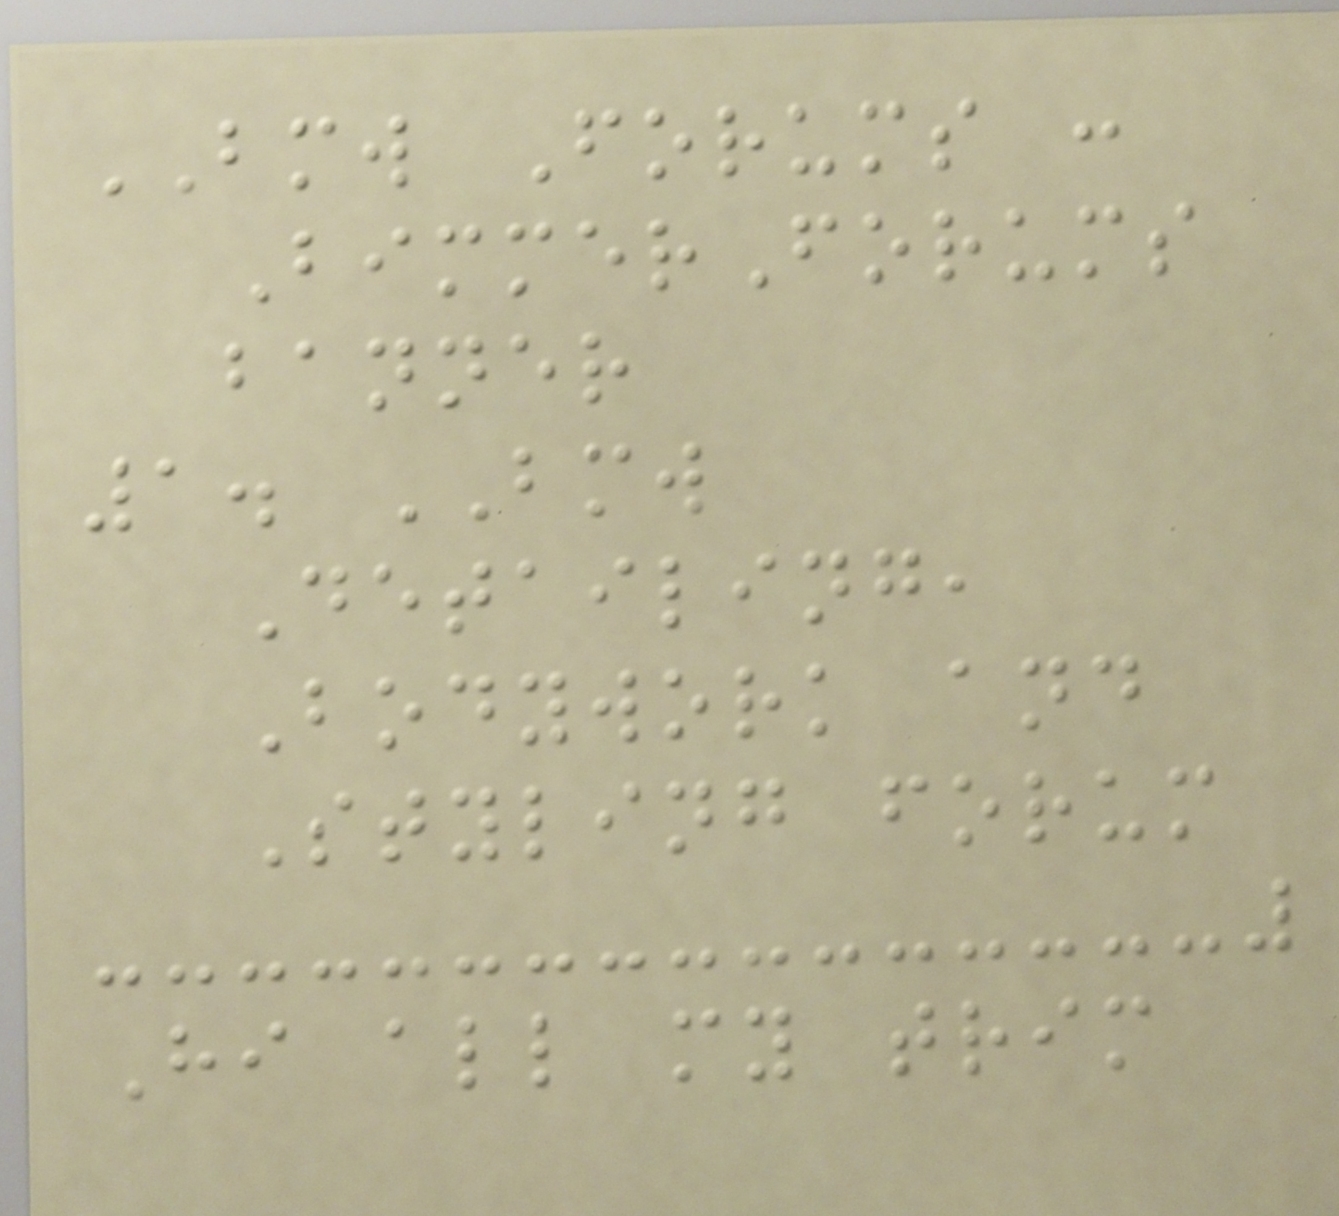BMW Forums :
BimmerForums
banner
1. BMW
Detailing,
Bodywork and
Styling forum
Hi all my trim
